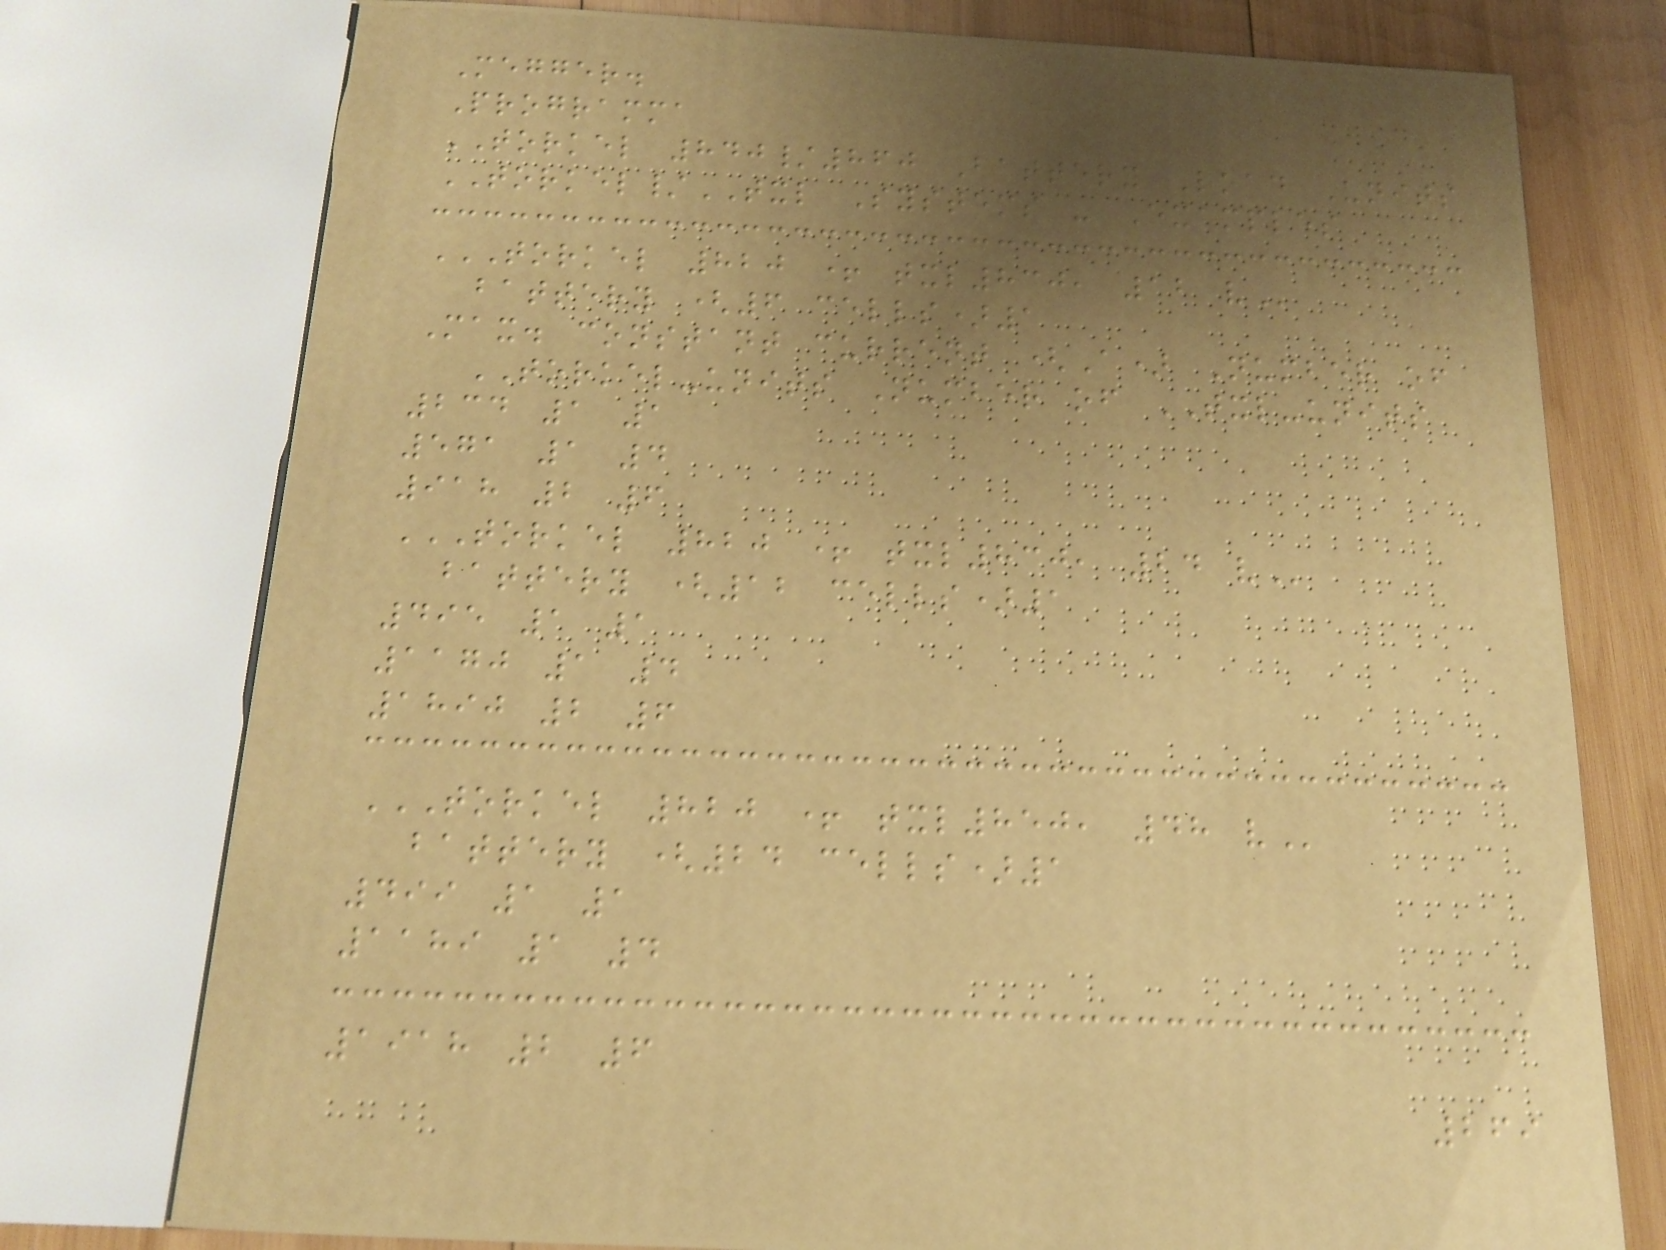Megger.
Programma
TORKEL 840/860 Battery Load Units
TORKEL/TXL Systems - Examples
TORKEL 820 + TXL830, 12 V
battery (6 cells)1
Max. constant current (A) Number of
TORKEL-units Number of TXL-units
234 1 1
571 1 4
918 2 6
TORKEL 820 + TXL830, 24 V
battery (12 cells)1
495 1 1
1170 1 4
1890 2 6
TORKEL 820 + TXL850, 48 V
battery (24 cells)1
499 1 1
1189 1 4
1918 2 6
269
